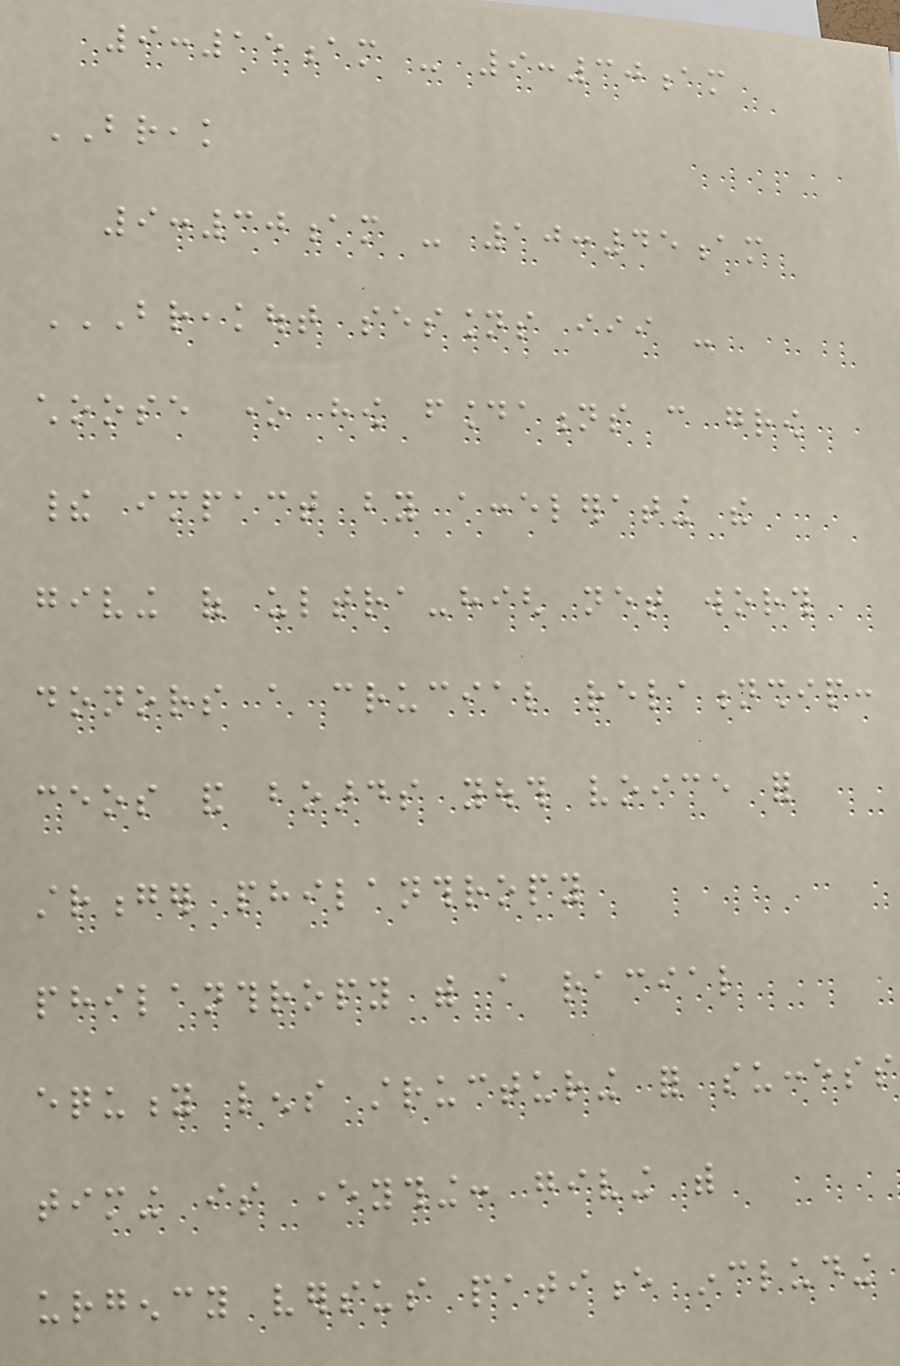9:15am - 9:30am
BREAK
9:30am - 10:45am
BREAKOUT SESSIONS III -
CHOOSE ONE HOW FOUNDATIONS CAN GROW
THEIR IMPACT BY ACCELERATING THE
GIVING OF ULTRA-HIGH NET WORTH
DONORS A CRUCIAL RELATIONSHIP:
CEOS AND BOARDS YOUTH VOICE FOR
STRONGER PHILANTHROPY
PHILANTHROPY WITH A RACIAL
EQUITY LENS STRUCTURING FOR SUCCESS
TIMING IS EVERYTHING: GIVING WITH
URGENCY VERSUS PATIENCE INCLUDING
